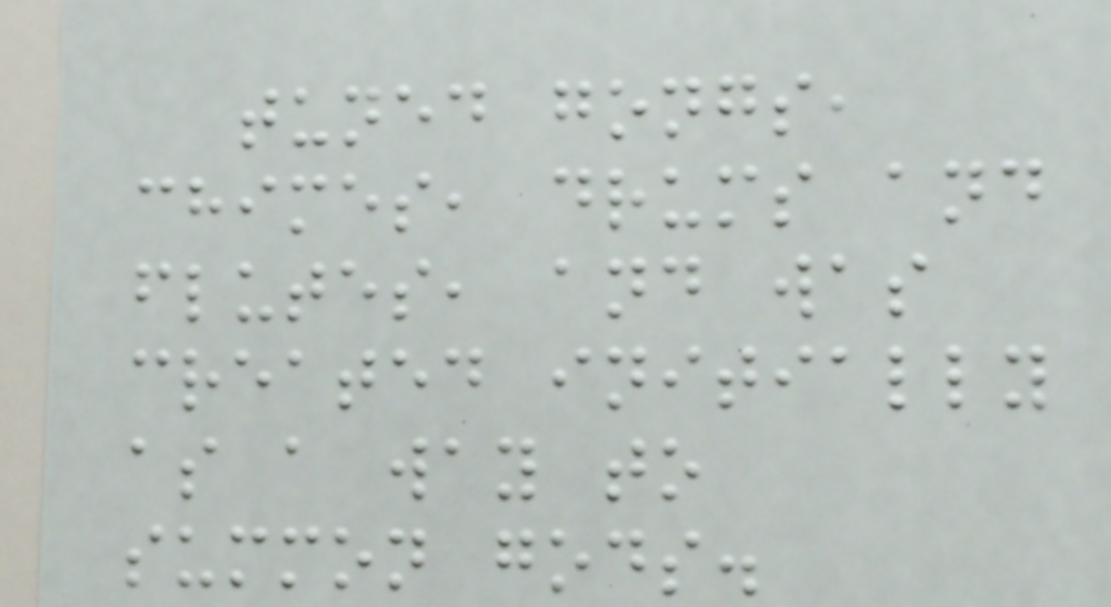tuned gongs,
chimes, drums and
flutes, and was
created initially
as a way to
summon gods.
